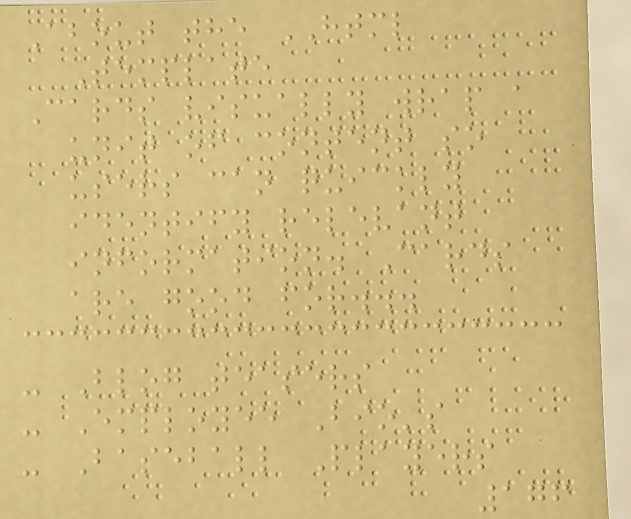About the HTML
Template
Cards visually wrap a
unit of content so
users can quickly
identify relevant
information. Cards
are good for...
- Blog teasers
- Employee Bio's
- Baseball Players
176
